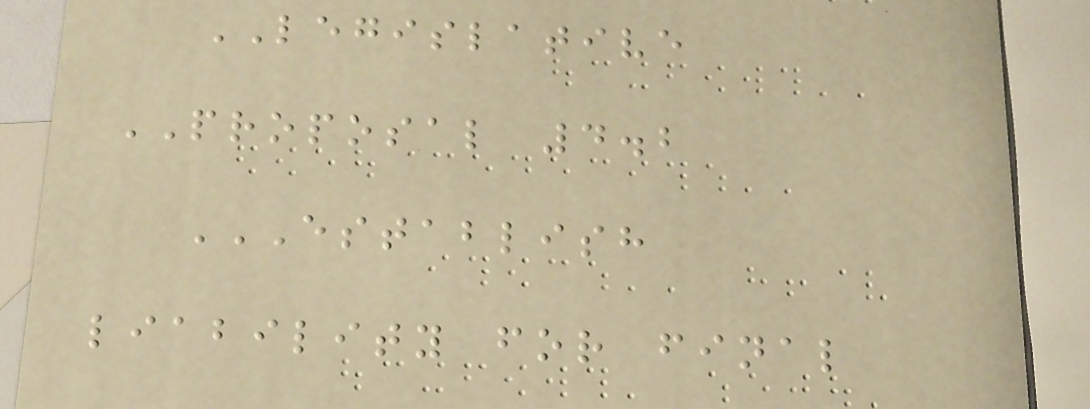LEGISLATIVE
PROPOSAL 4.2
ESTABLISH
LIABILITY FOR FINAL
